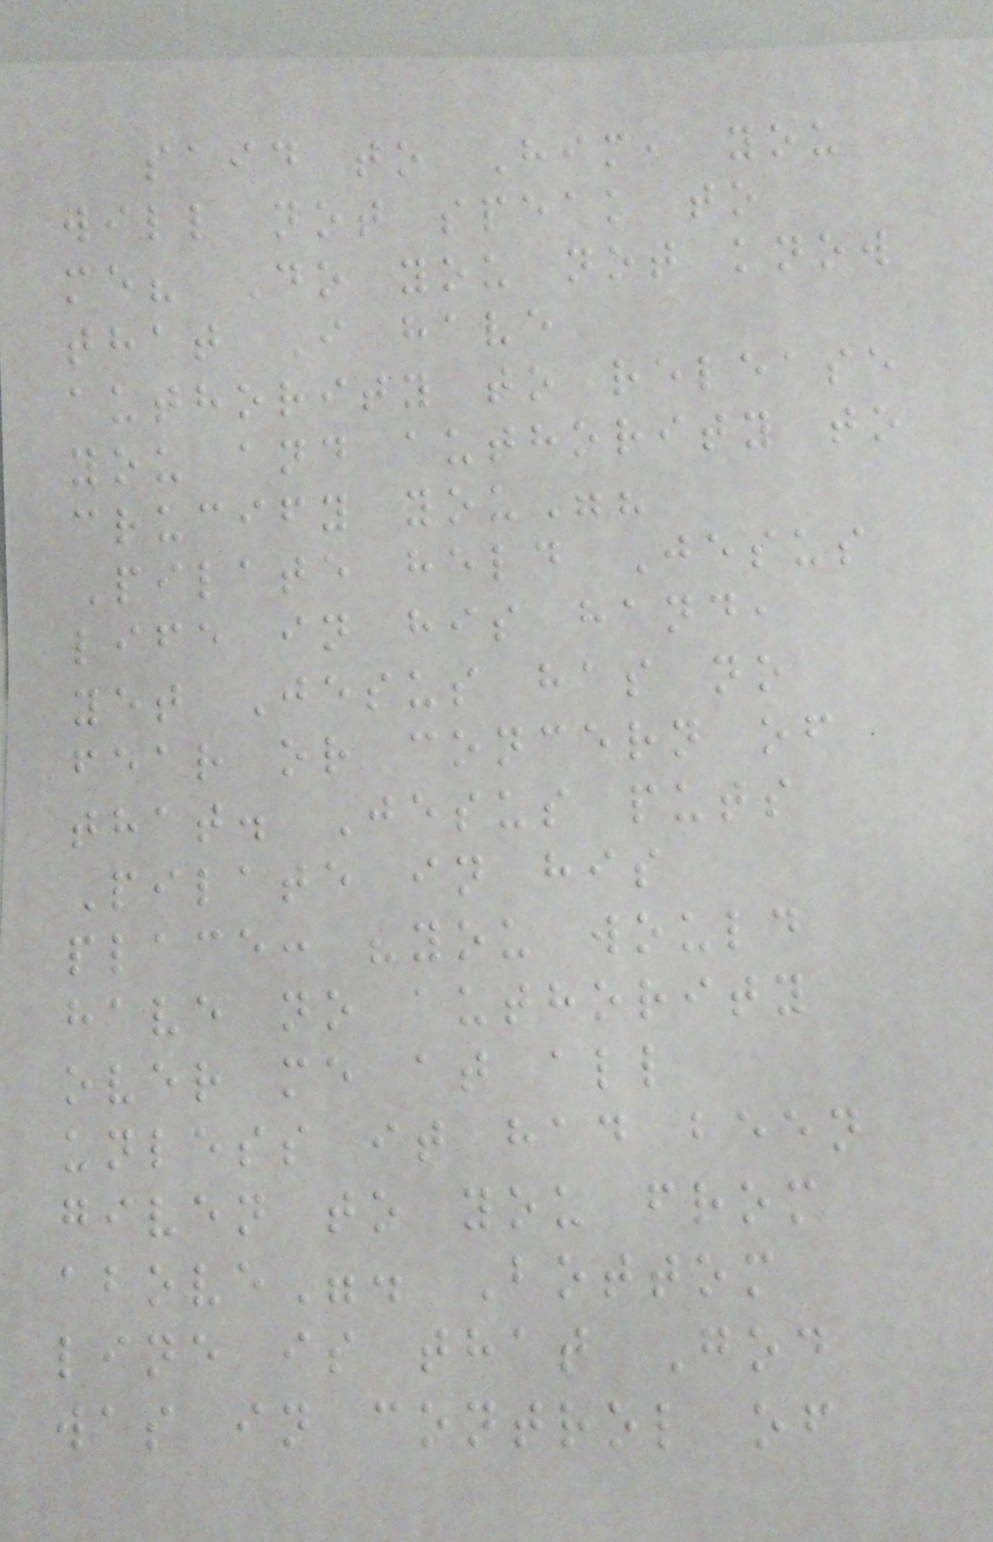said to Him, you
will not speak to
me? Do you not know
that I have
authority to release
you and authority to
crucify you"?
Pilate held Jesus
life in his hand,
yet Jesus has no
fear or concern of
that. Jesus puts
Pilate in his
place: "you would
have no authority
over me at all
unless it had been
given to you from
above". Bottom
line is that God
was in control of
